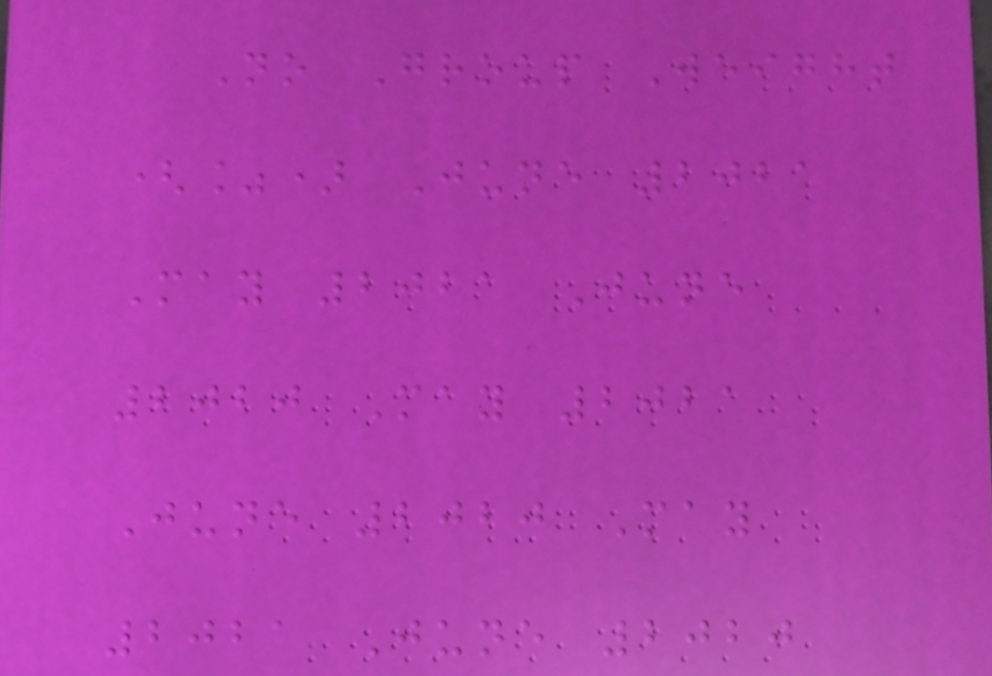No Group Weight
(%) June 2021
May 2021 June
2020 May 2021
June 2020 May
2021 June 2020
